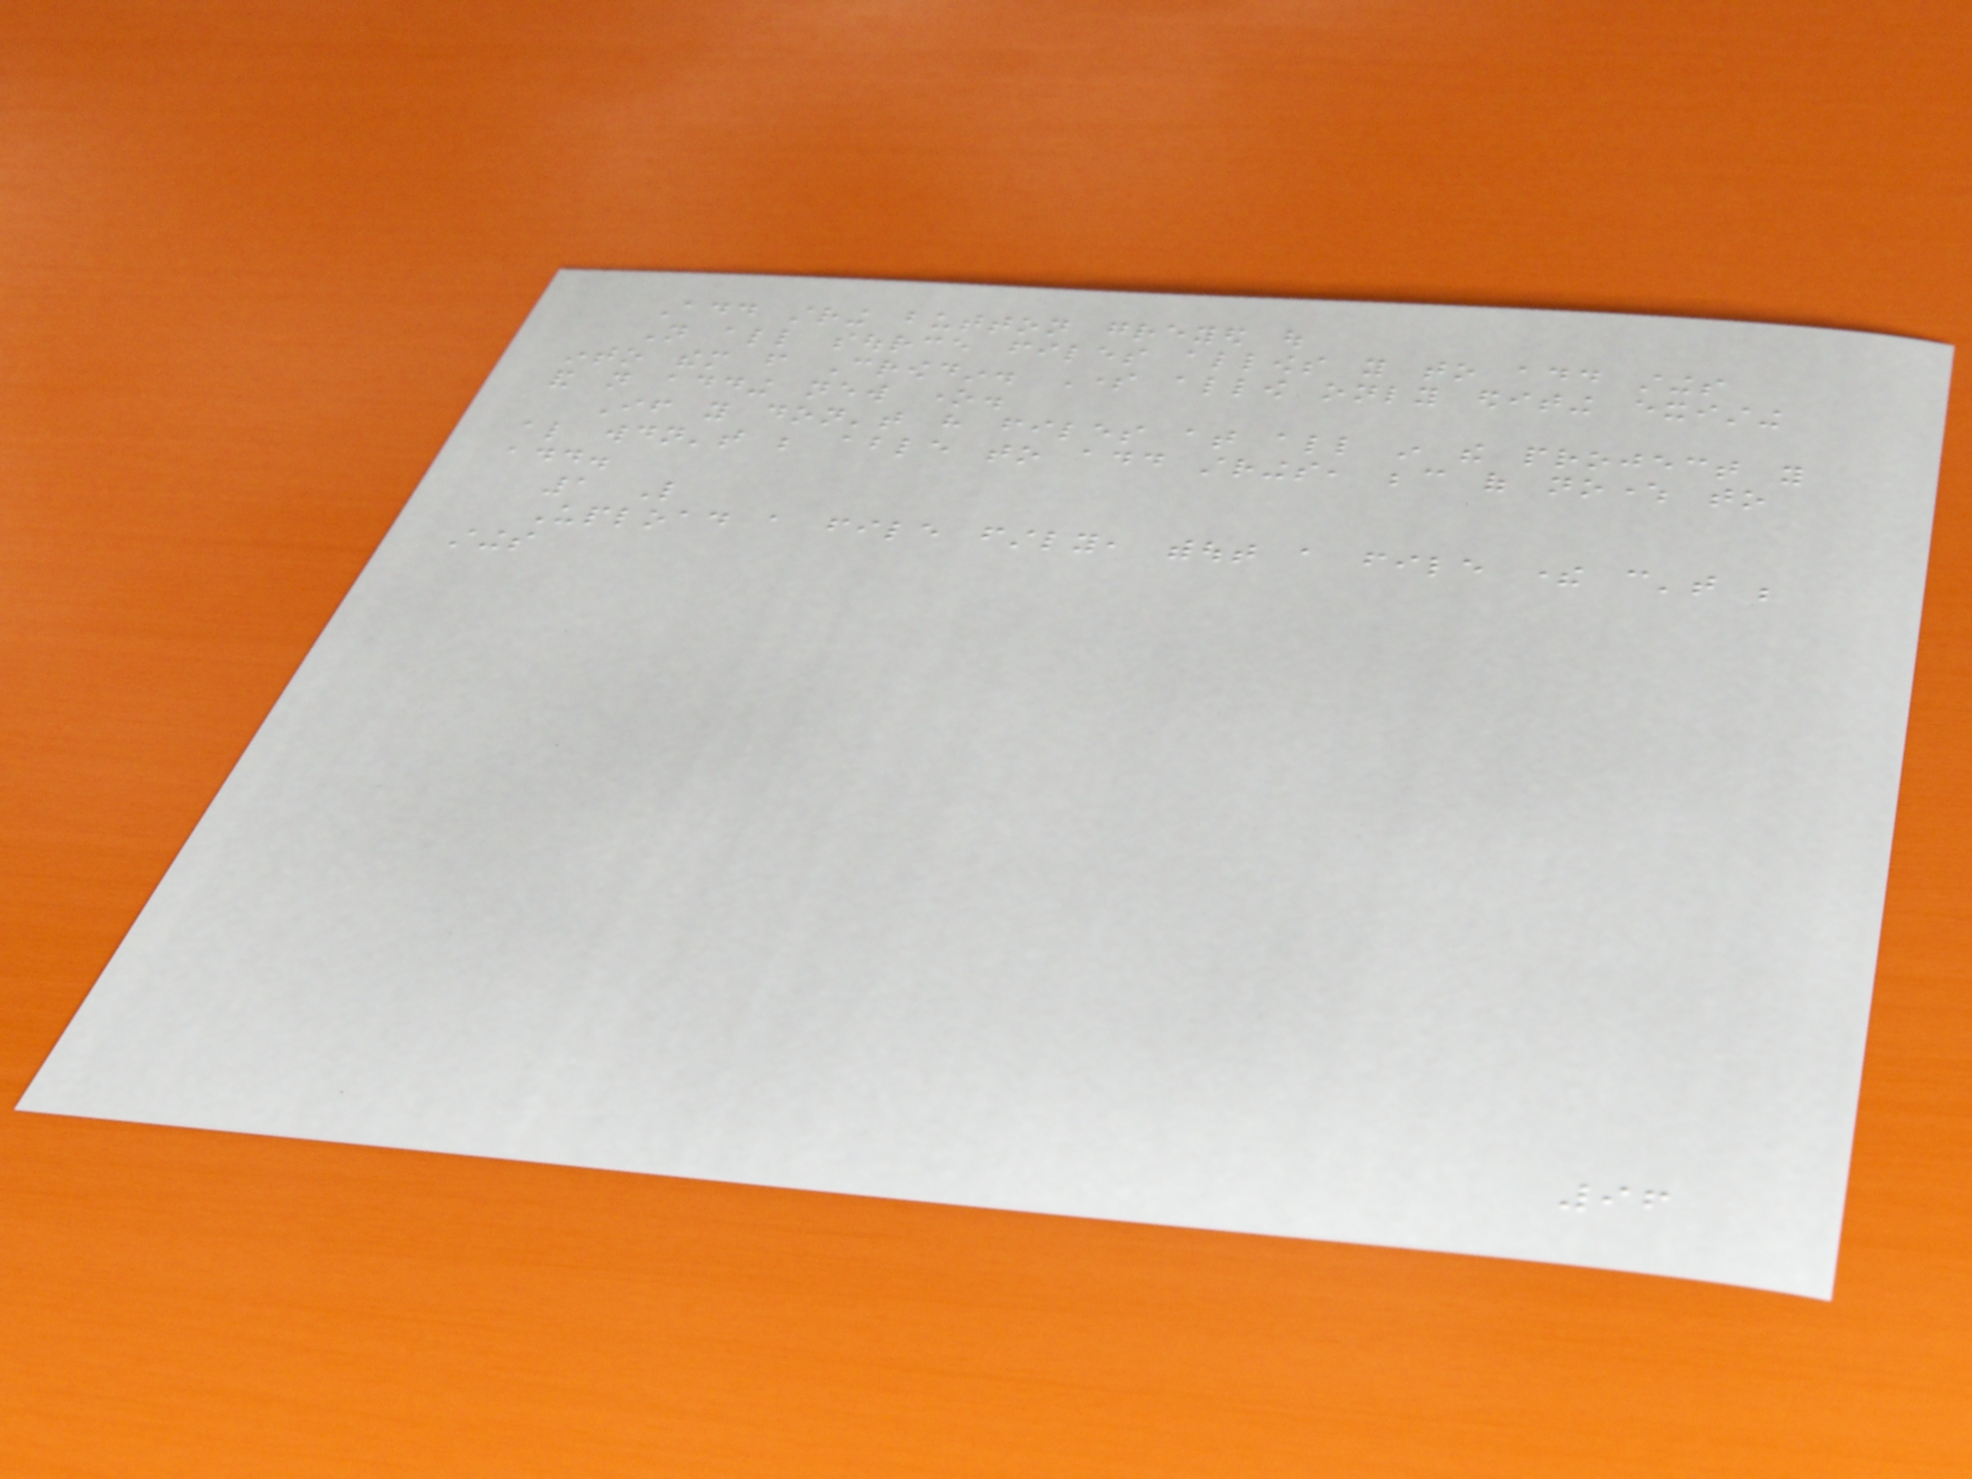Add string button greyed out
Not all source files allows you to add stings
into them from Crowdin. Some allow only editing existing
and not adding new one.
If you don't have files at all in the project you
also wouldn't be able to add strings, because of nowhere to
add.
1 Like
Upload a file firstly, without a file there can't be
stings
96
